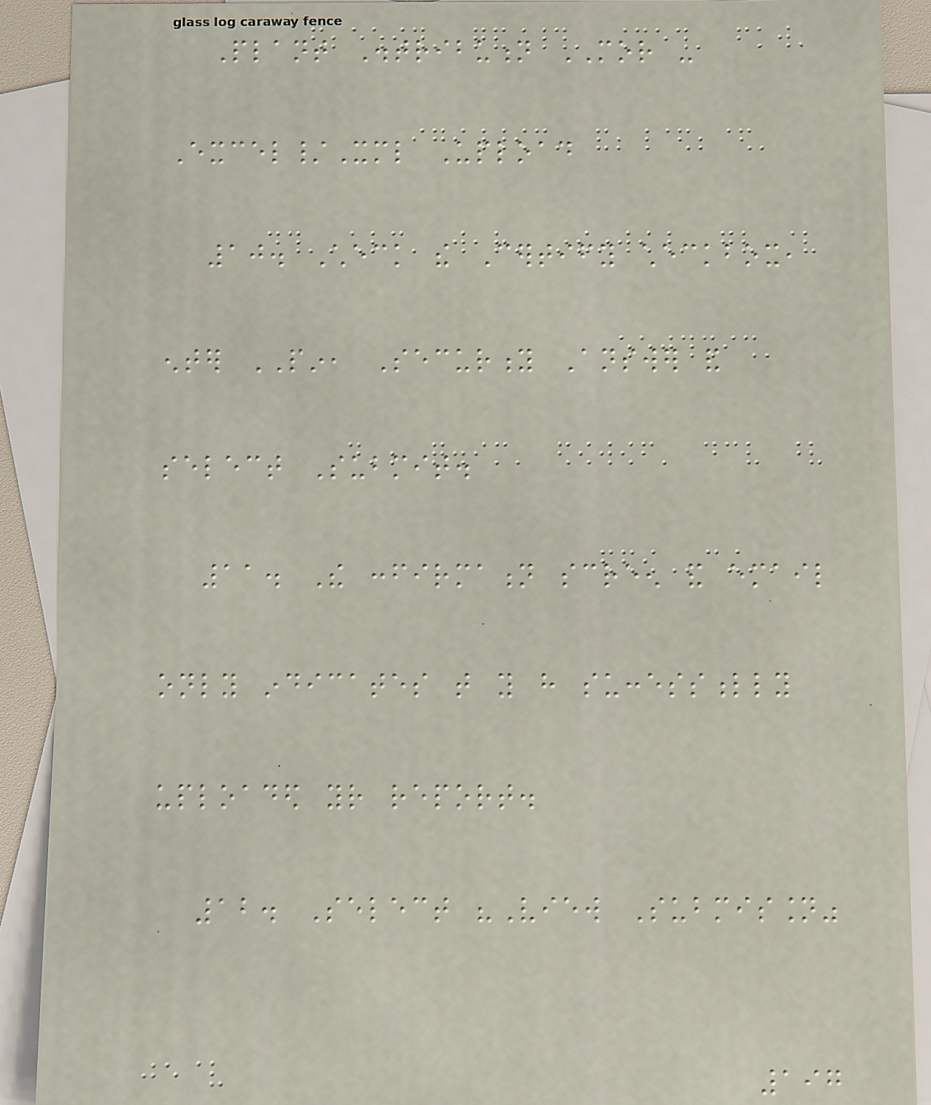Plant Distribution MOR -
Excel/Xml Upload
10. Check the Certify checkbox,
enter PIN, Security Answer and
select Submit.
11. The confirmation screen and email
only indicates that you have successfully
uploaded your report.
12. Select "View Submission"
197
